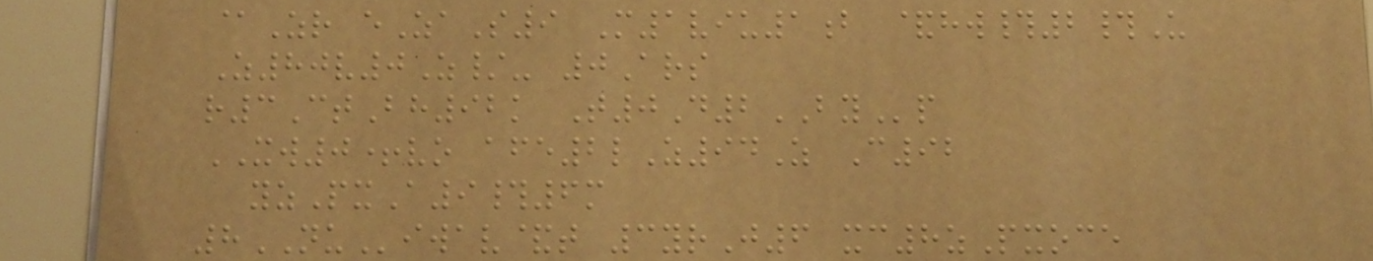@Zr eZaS9 M1viu1b &hw#2#U
Z80v0Z/- 0Ars
r3CtBh92k T0D2BYp
XW0+vo afe2lZ94Z C92
yzPxA9#6m
8NUiwav&t 3yrJ6 xc8zPxoce
